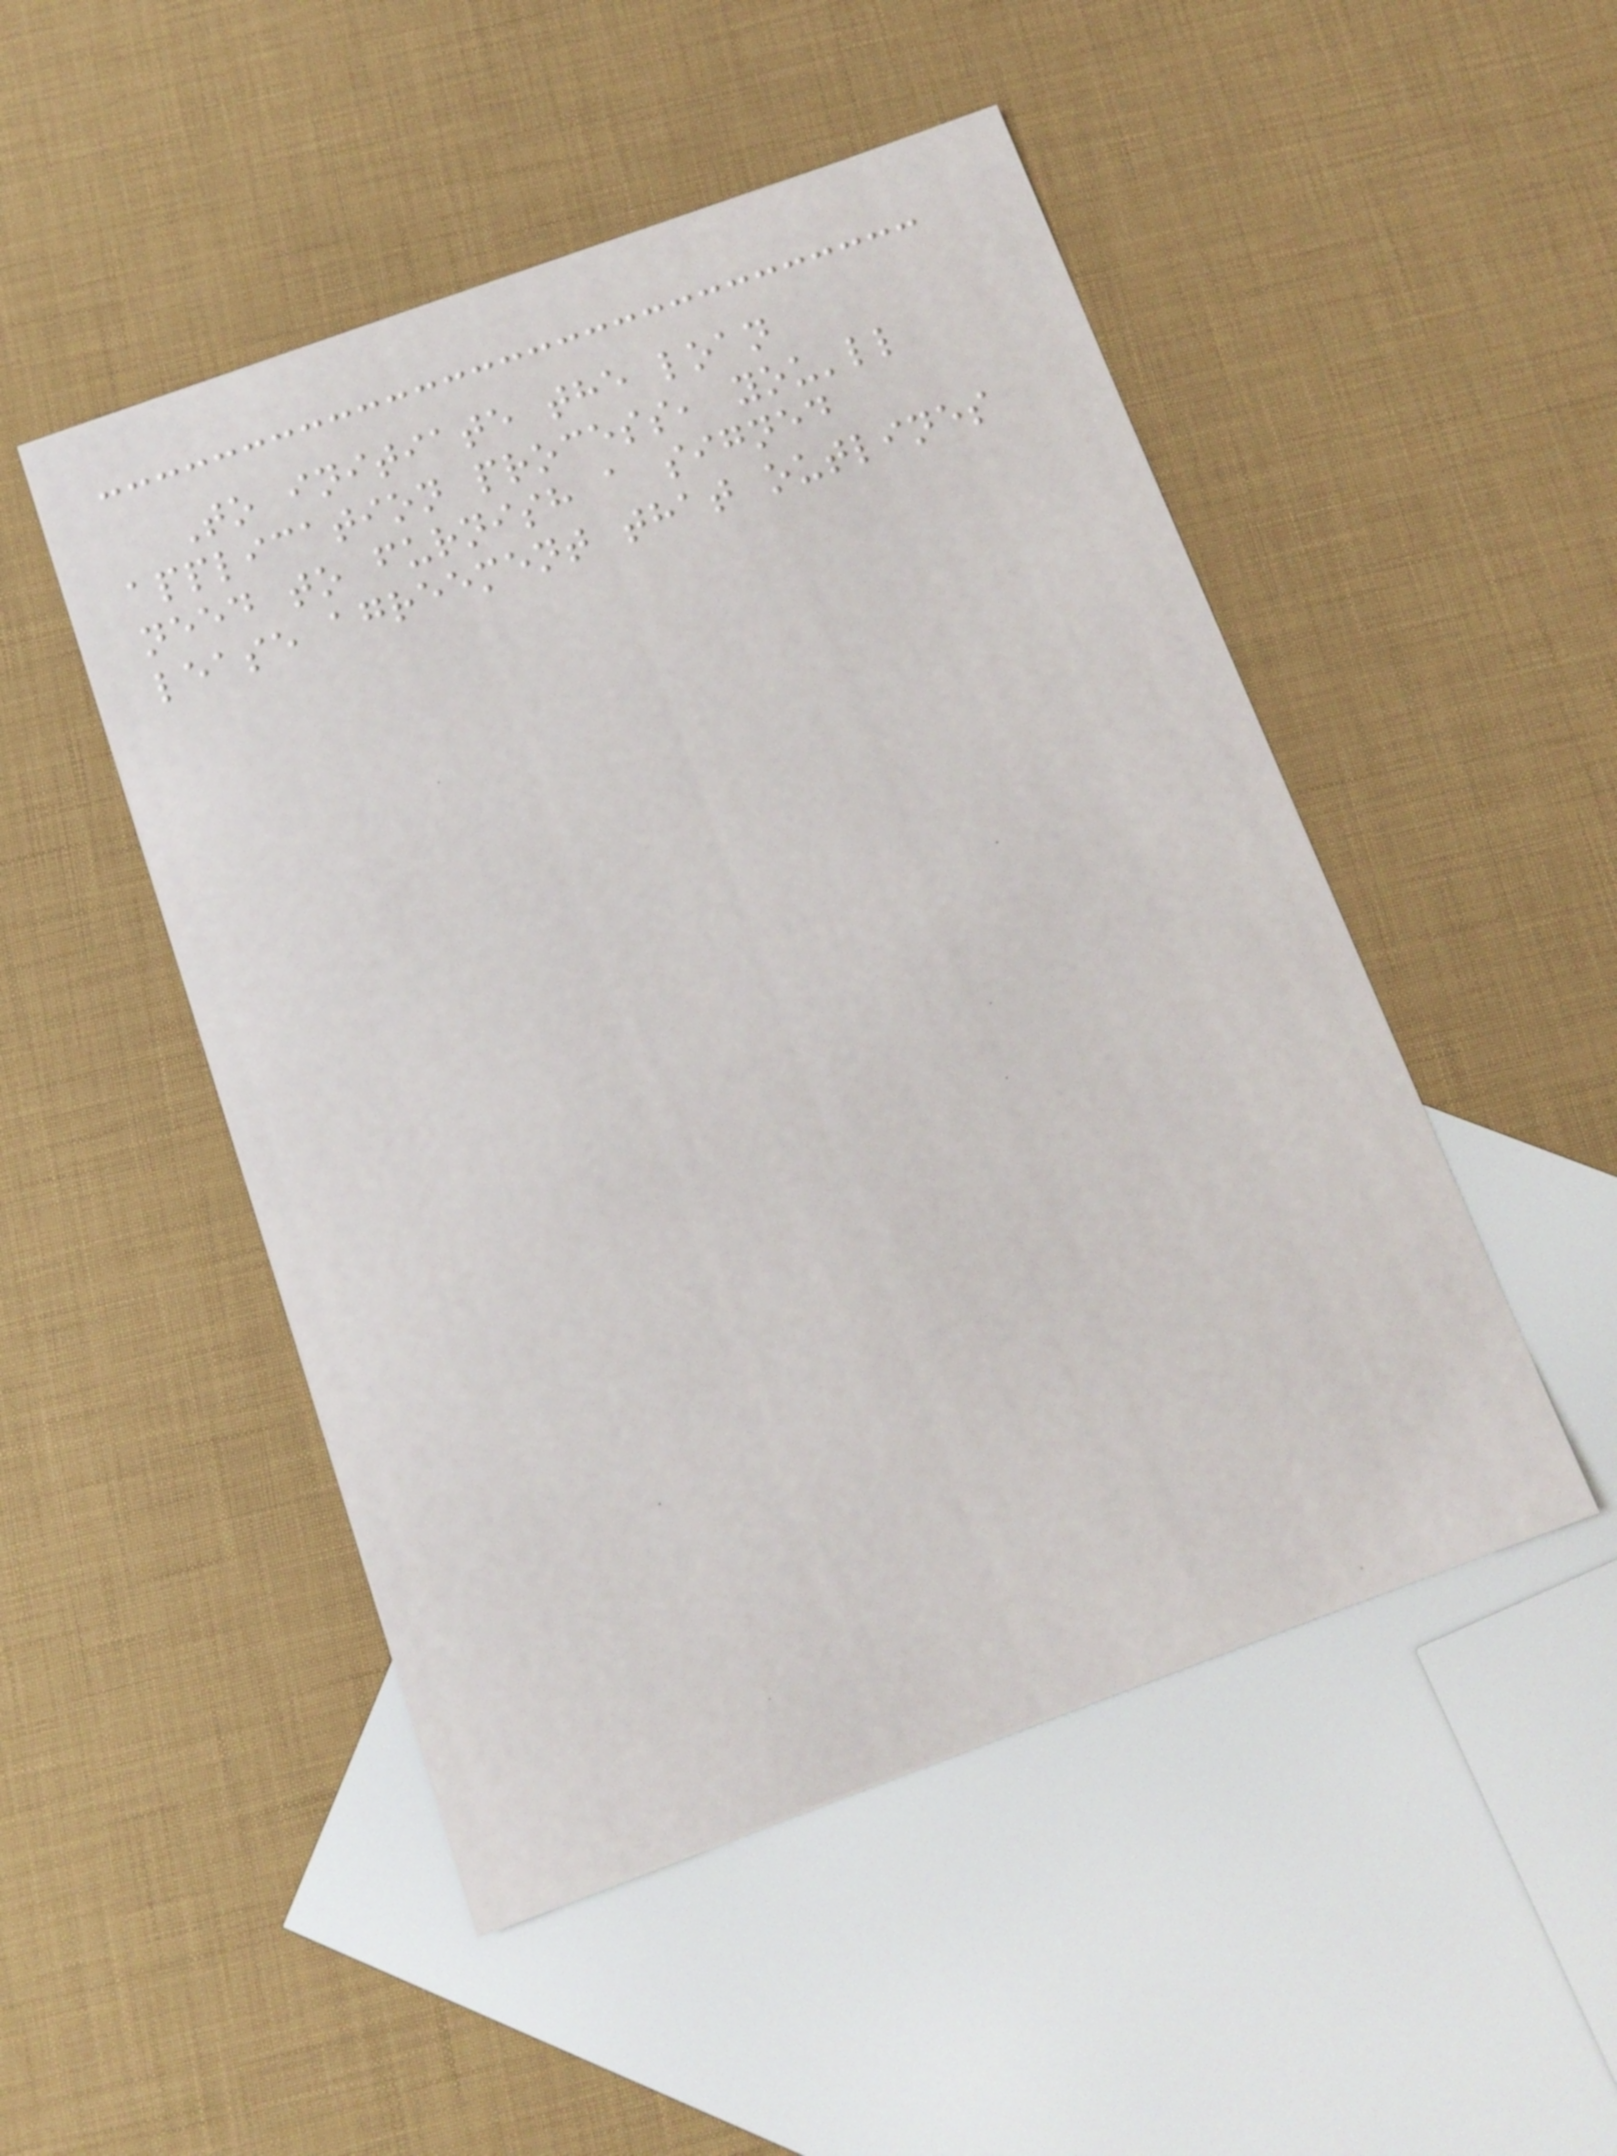To initiate the loan
application process, you'll
need to furnish a signed
lease agreement that outlines
